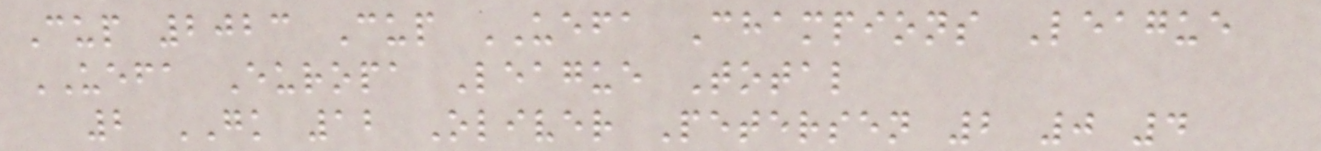Cup 2023 Cup UEFA Champions League
UEFA Europa League Total
2 GK 12 Oliver Petersen 2 0 4
